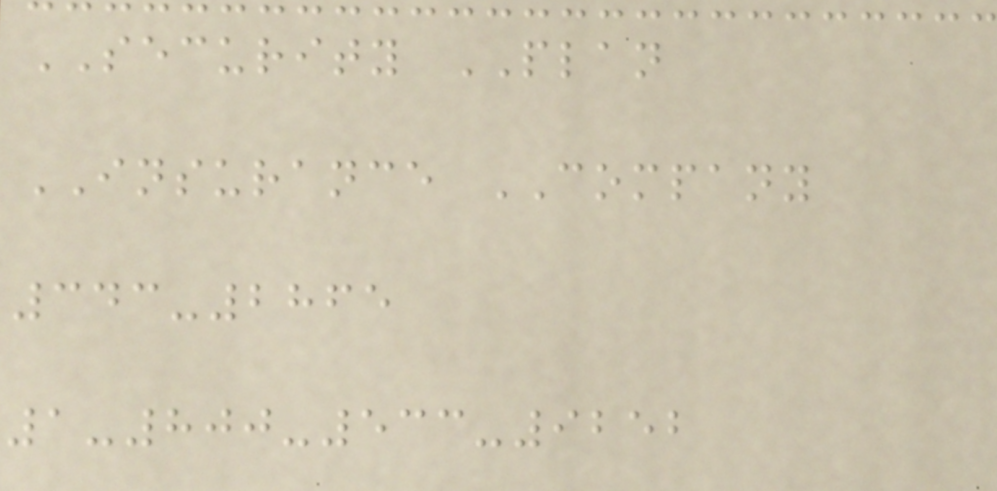SECURITY PLAN
INSURANCE COMPANY
343-2865
1-800-533-9252
